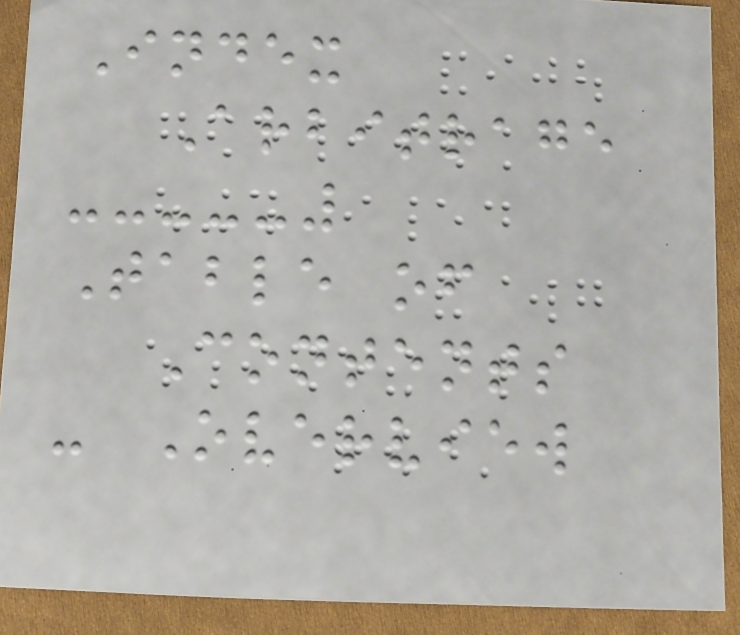Index
Arbitrage
Table of
Contents
- Overview
